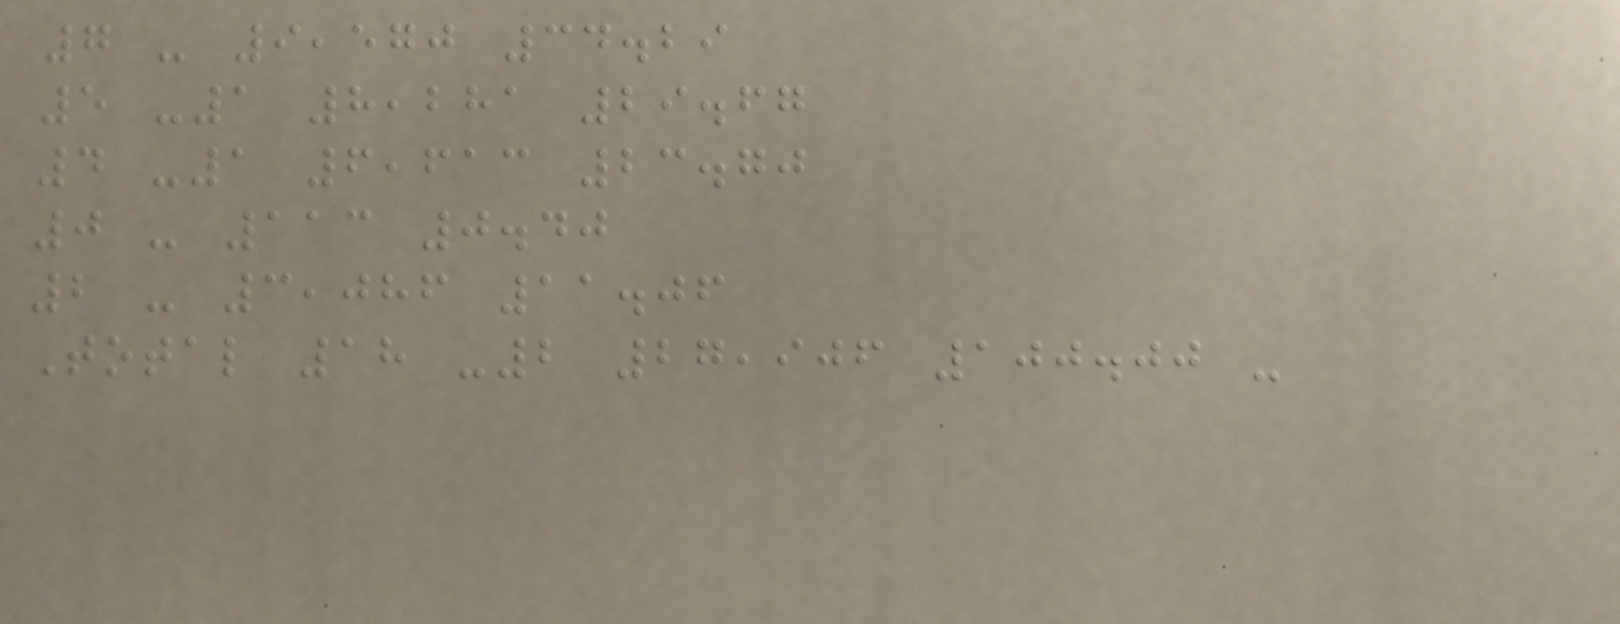7 - 9,570 34.29
5 -1 8,281 29.67
4 -1 6,613 23.70
0 - 113 0.40
2 - 3,086 11.06
Total 18 -2 27,906 100.00 -
